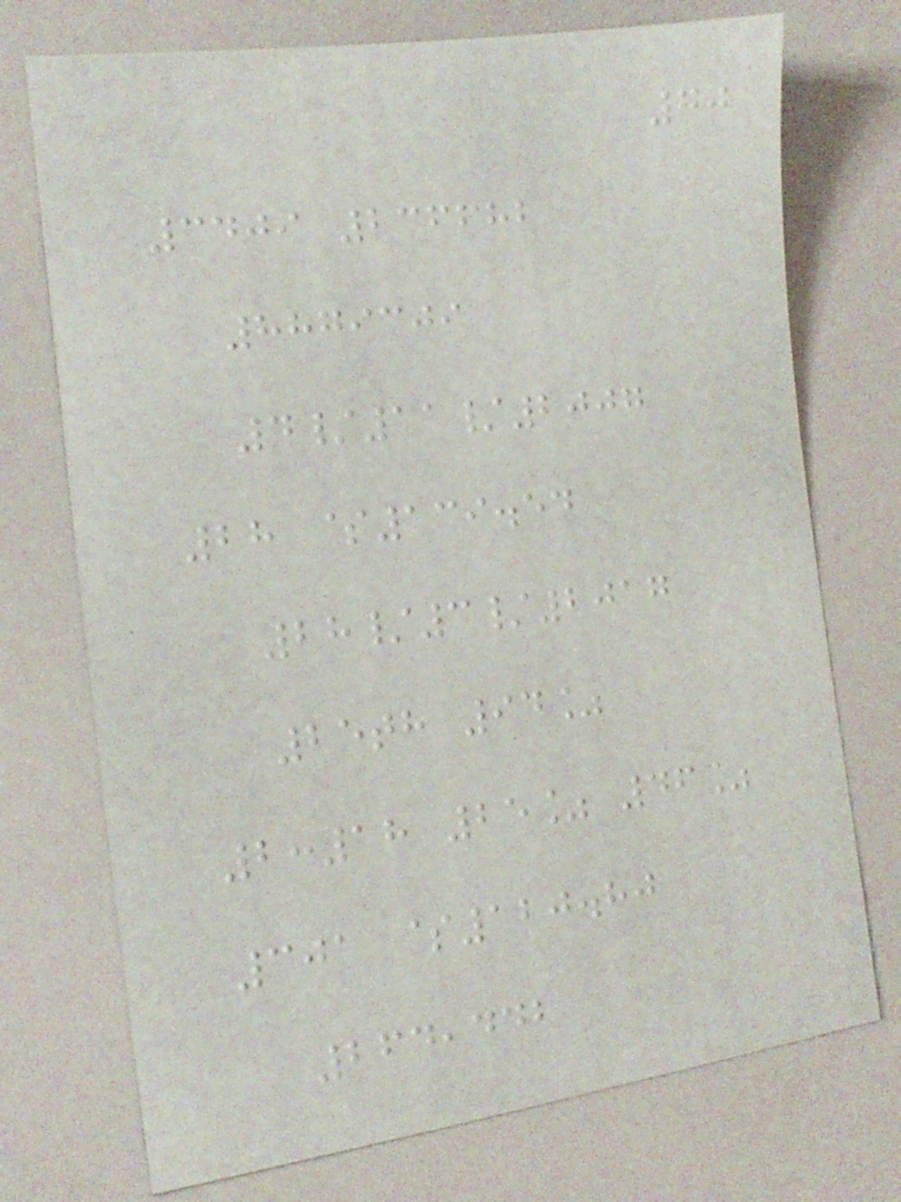70
3409 236682
8879309
4/11/2007
28 $139.54
28/3/2017
25th 94%
2:18 25% 46%
301 $120.80
264,442
